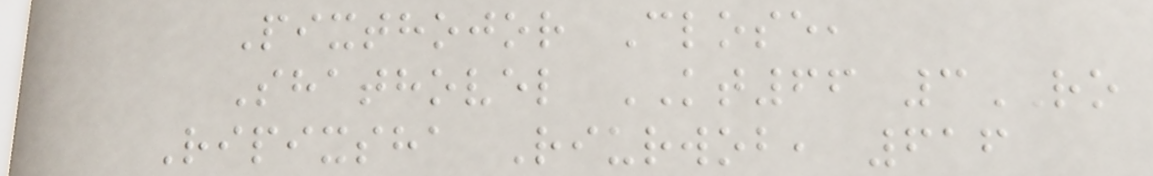Pixthojor Close,
Shathovel KT66 3RO
Ripixsha Riurwob, 616
